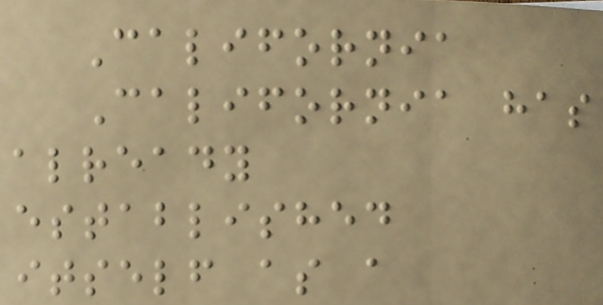California
California has
already
established
itself as a
